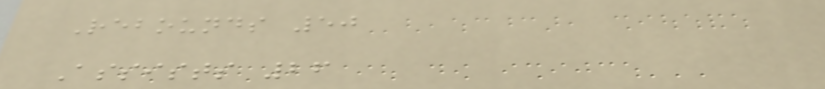Rebounds 50
Assists 26
